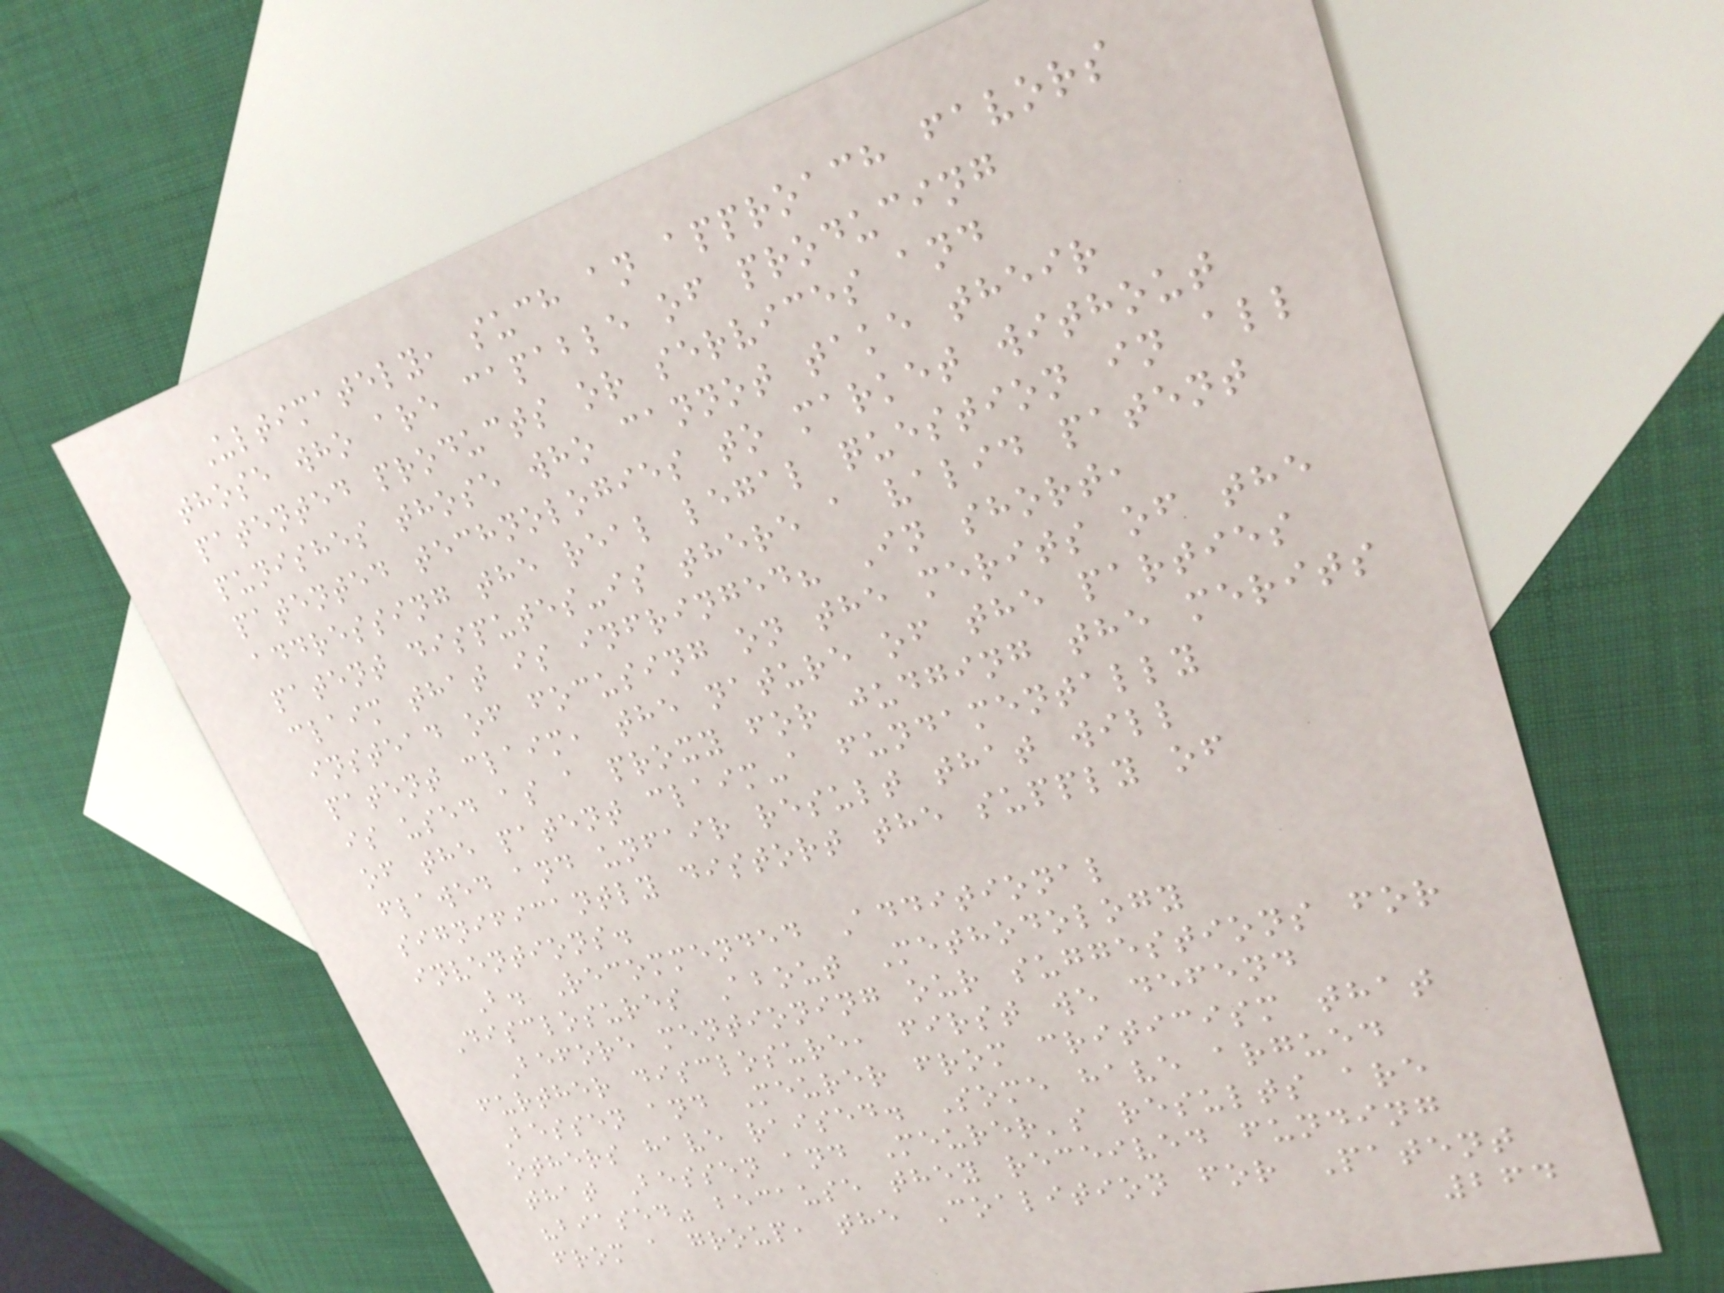Ultimately, such an approach favors
those who are capable of producing
patented products or services and
punishes those who cannot take their
patented technologies to market without
addressing the real legal question in all
patent disputes-is there a valid patent
claim that is infringed? In short,
instead of focusing on the merits of the
patent claim, the nature of the parties
is used as a proxy for judging the merits
of the patent claim-a fundamentally
flawed and unfair result that will
significantly distort the supply of
inventions.
B. Recommended Additional
Disclosures About Methodology
Before mentioning our suggestions for
further disclosure, first we defend
Bessen and Meurer from criticism that
others have raised. Some have argued
that Bessen and Meurer's results are
"biased" because they received funding
from a group, the Coalition for Patent
264
